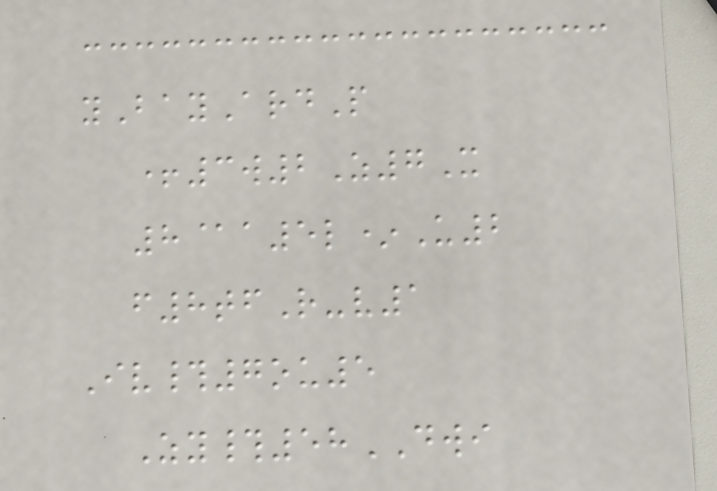yBayArdP
+3w2Z7X
8@a5l*U2
f8tfR-v1
Iv#7ou5
Zy#58DWI
